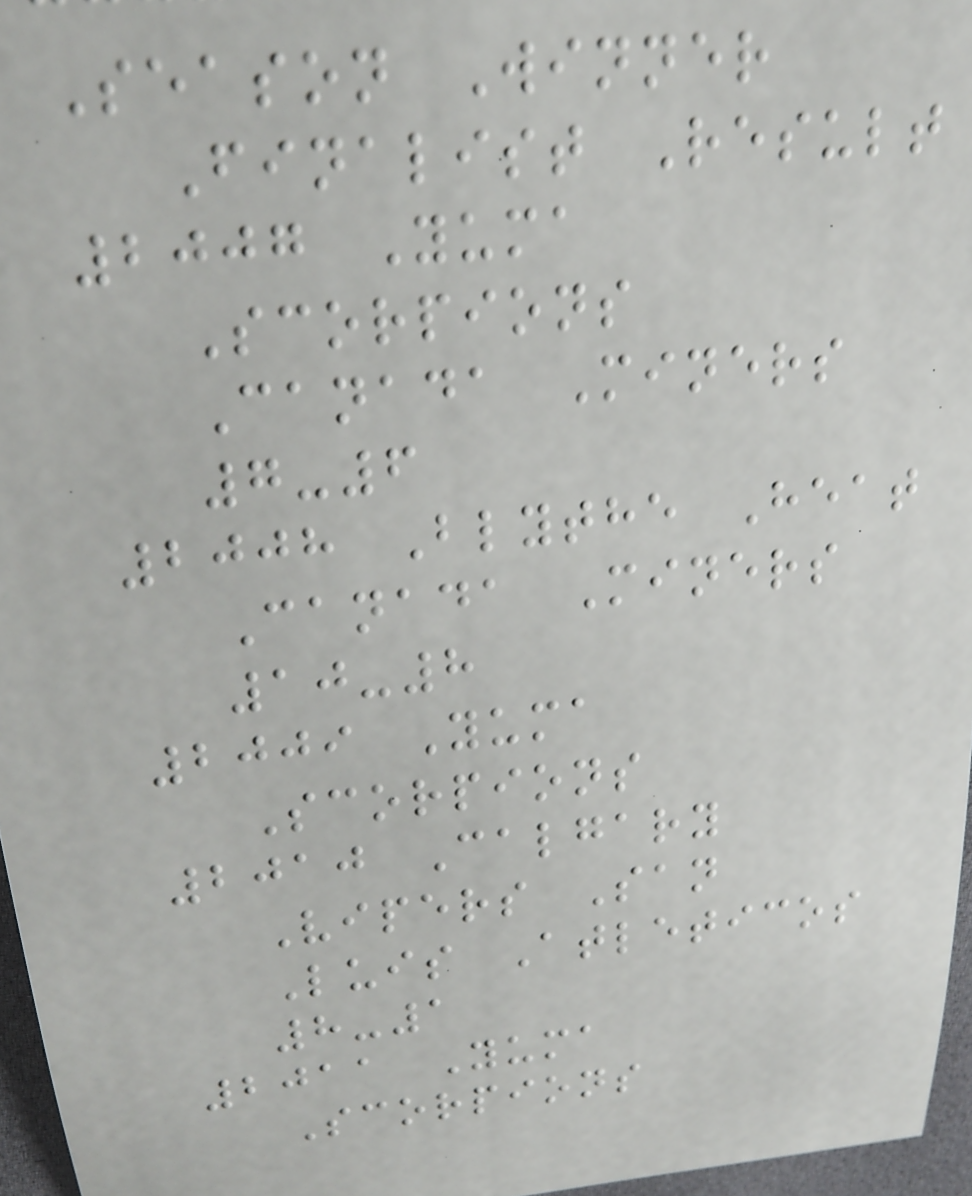Season Winner
Finalist Result
2007 Yuma
Scorpions
Canada Miners
7-6
2008 Blythe Heat
Canada Miners
10-8
2009 Yuma
Scorpions
2010 Calgary
Vipers San
Luis Atleticos
8-1
2011 Yuma
Scorpions
